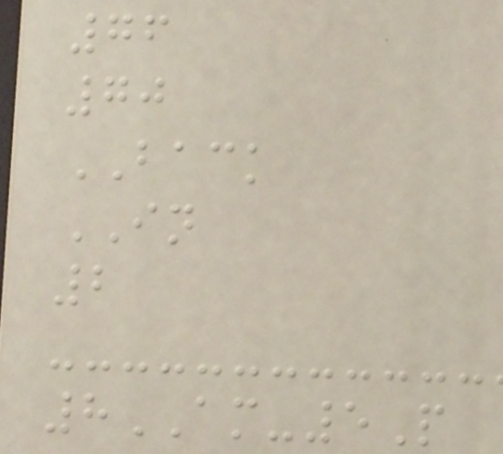76
70
BACK
IN
2
8AM-5P
